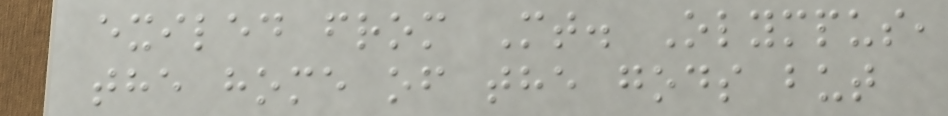exiled from Mt. Olympus,
the home of the gods but
